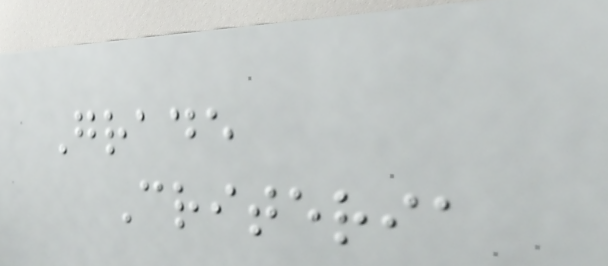Grade
Criteria
